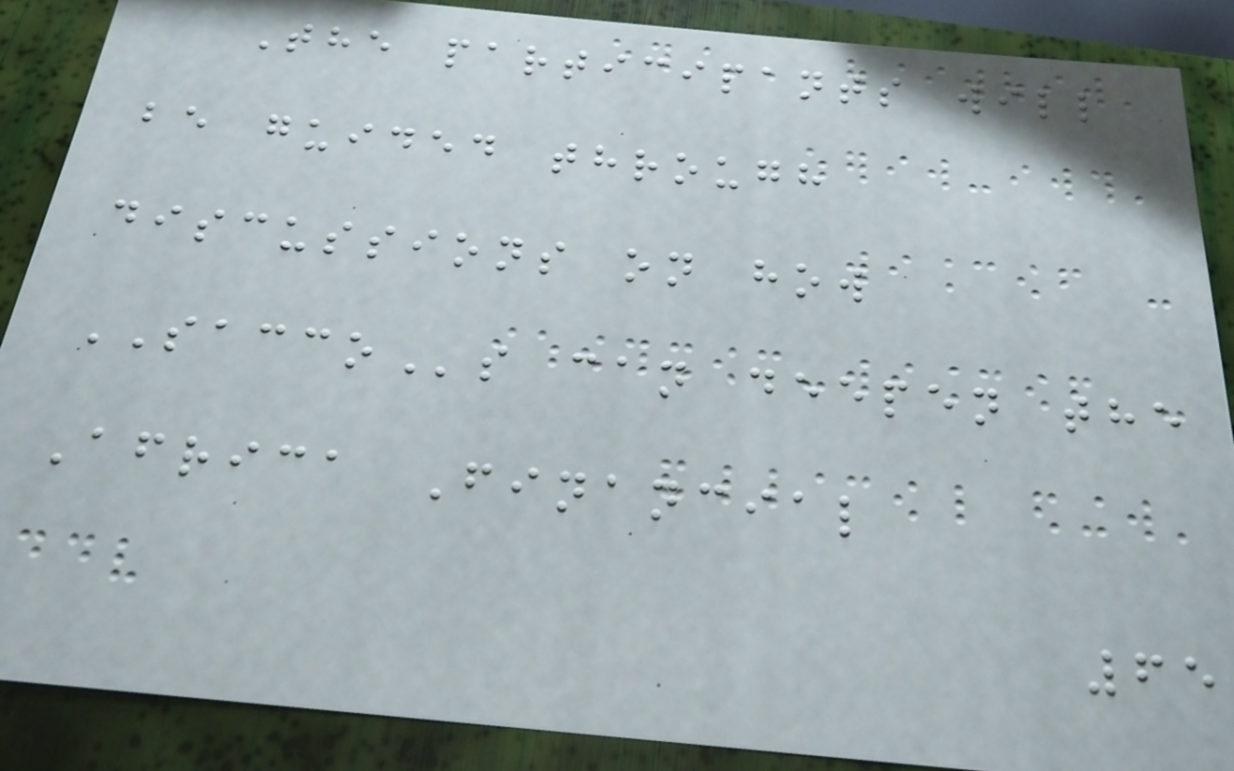The participants will
be guided through
discussions on how
SACCOs can deepen the
Africa Financial
65
